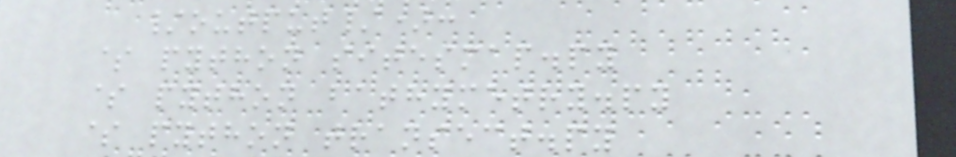/output/):
$ python sitesmap.py
$ python bathymetry.py
$ python transect.py
